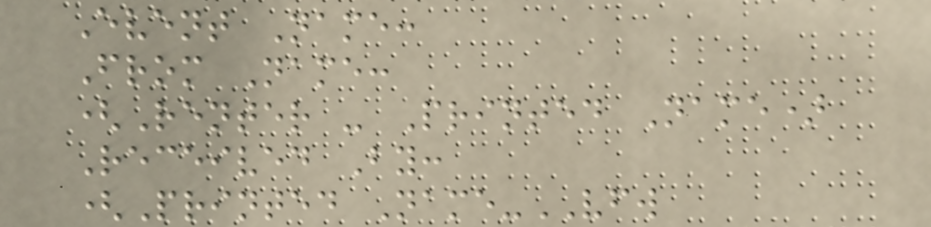Event Name:
From Name:
(Renter - Printed Name)
Received By:
(Printed Name-VFW
